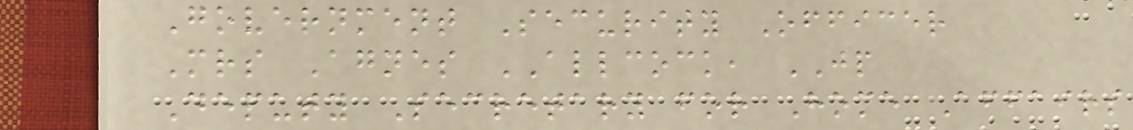Government Security Officer
Mrs Agnes ALLCOCK, JP
Deputy Secretary for Home Affairs
